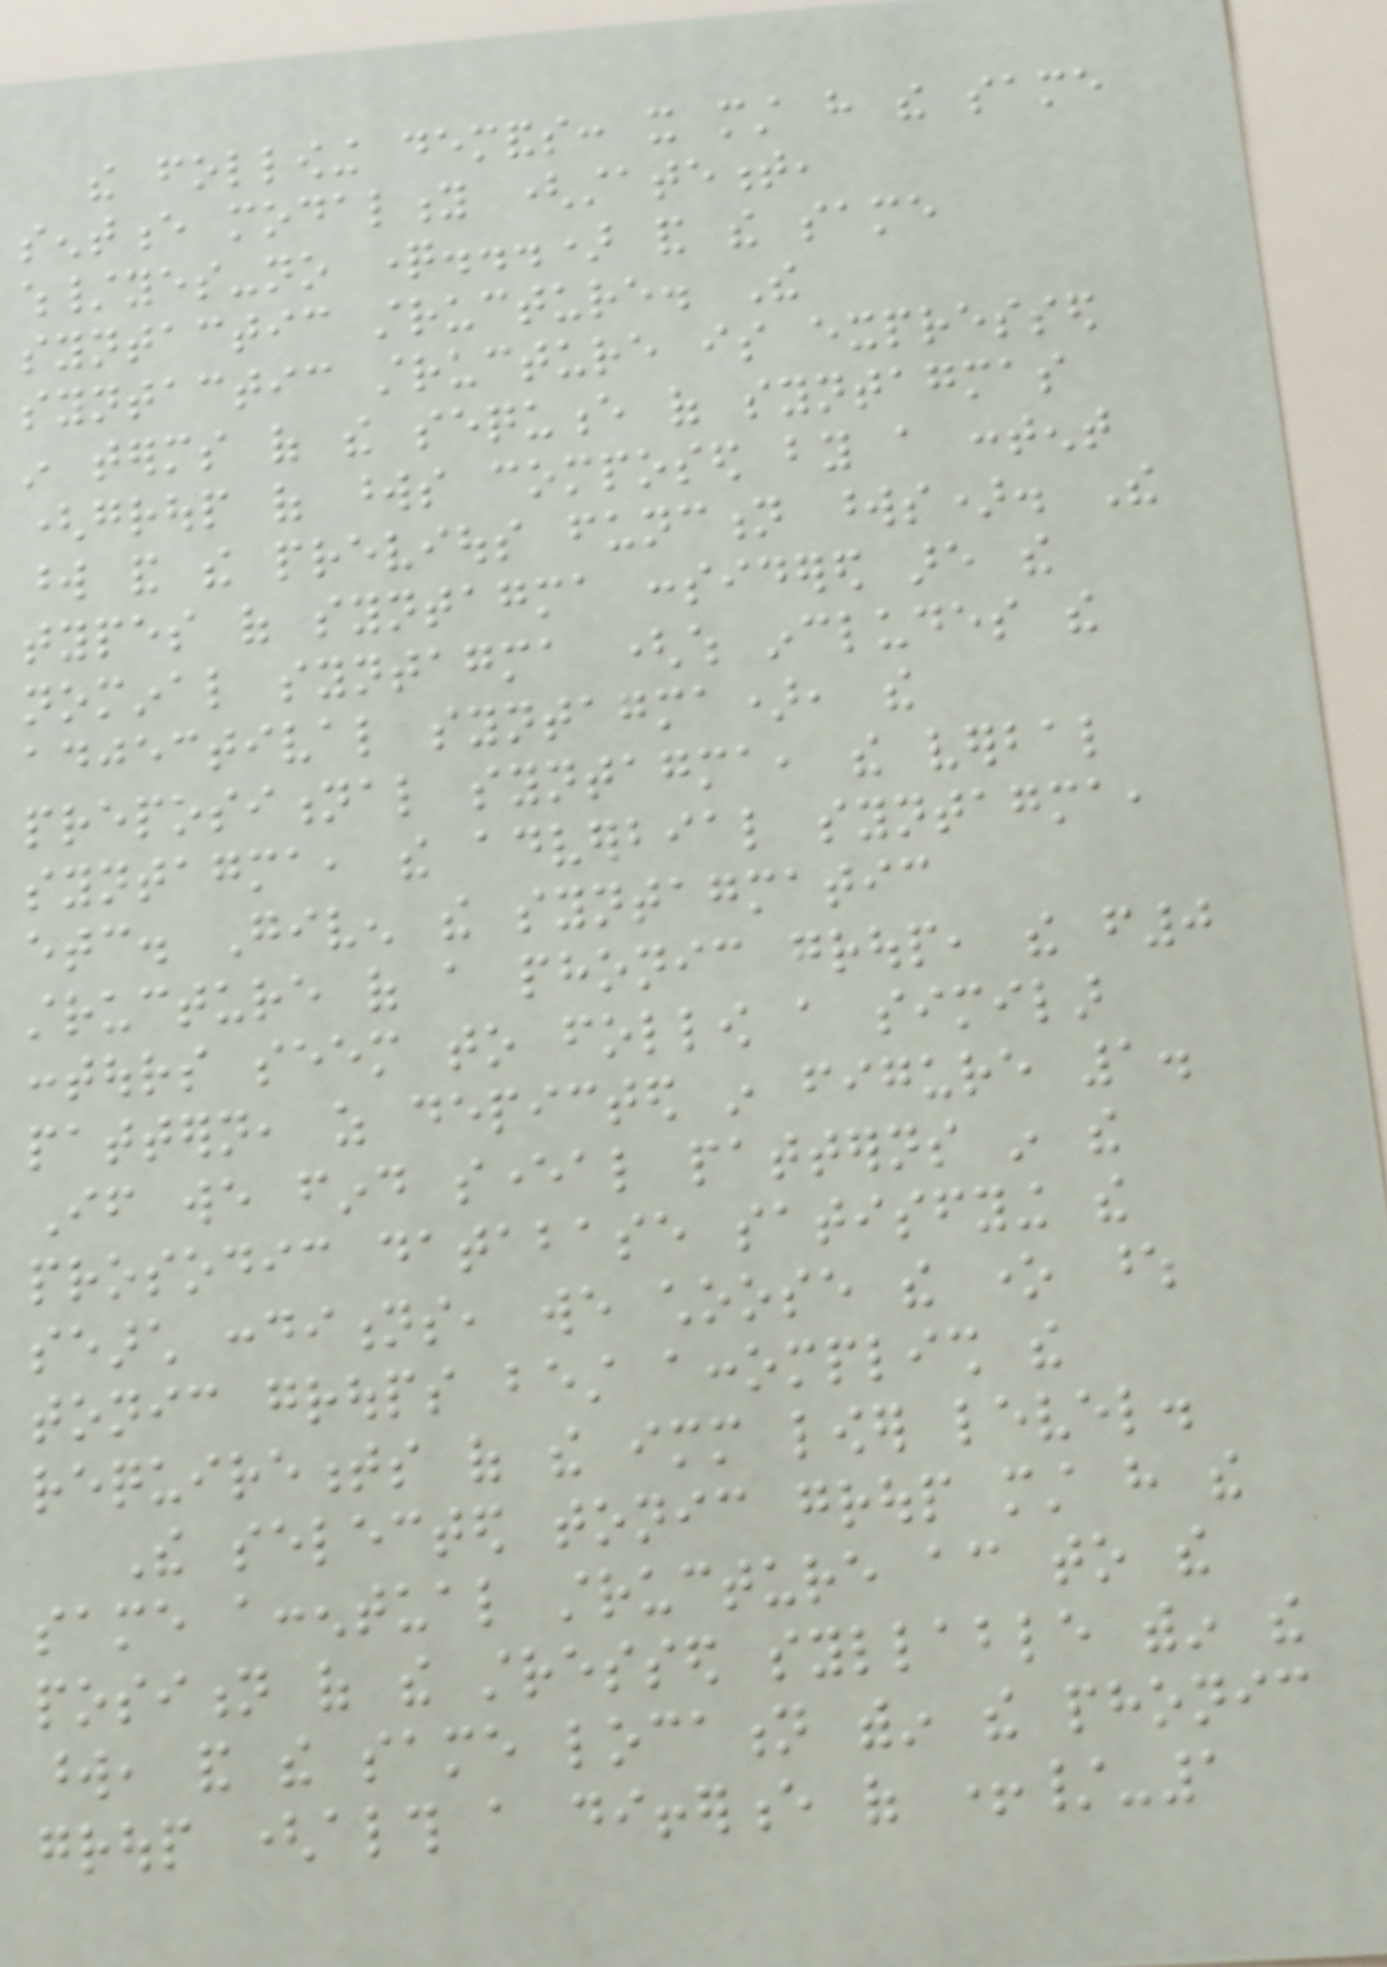the following demands: it must have the same
sentence modality (statement,
wh/yes-no question...) and the same
syntactic structure. The
syntactic structure is expressed
in terms of the sequence of syntagmas
(group of words composed by a content
word and the previous function words). The
types of syntagma considered are the
nominal syntagma (which includes the
adjectival syntagma), the
prepositional syntagma, the verbal
syntagma, the adverbial syntagma,
etc. Given the syntagmatic
structure of a phonic group, the f0
contours seem to follow a similar
pattern, as depicted in figure 1.
If we find several patterns in the
prosodic database satisfying the
search conditions, we choose the one whose
tonic groups best accomplish the
requirements of the immediate lower level.
The selected tonic group must have the
same accentual structure according to the
position of the stressed syllable within the
word, and the same location within the phonic
group (although a difference of +/-1
